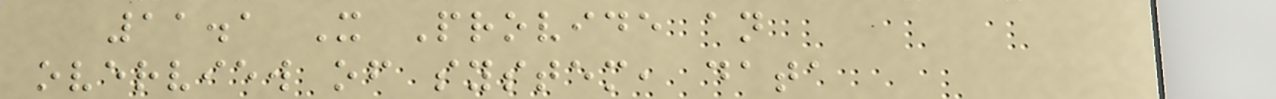11.1 X Provide an
overview of system, data
